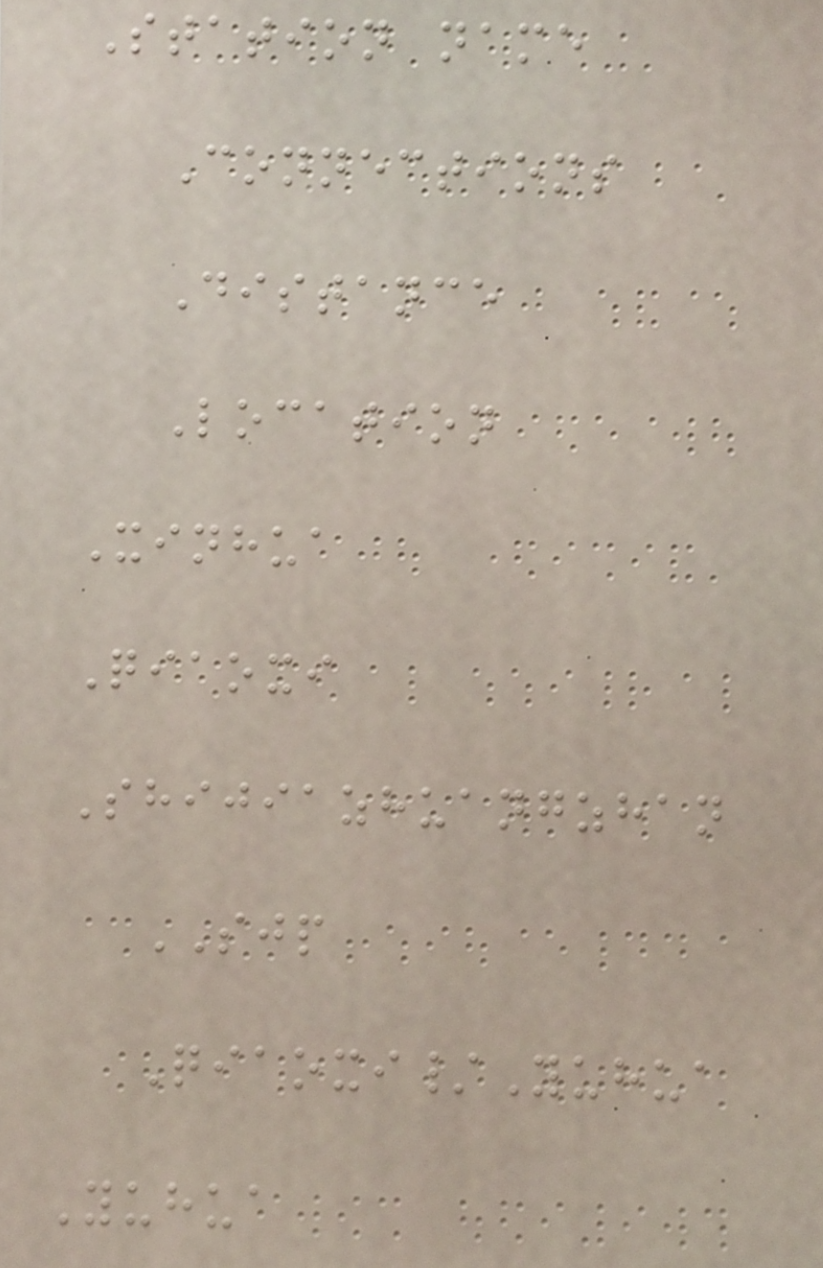Station name
Connections
Distance
Location
Xinhua
Qiaoxi
Shijiazhuangzhan
SJP
Qiaoxi/Yuhua
Yuhua
